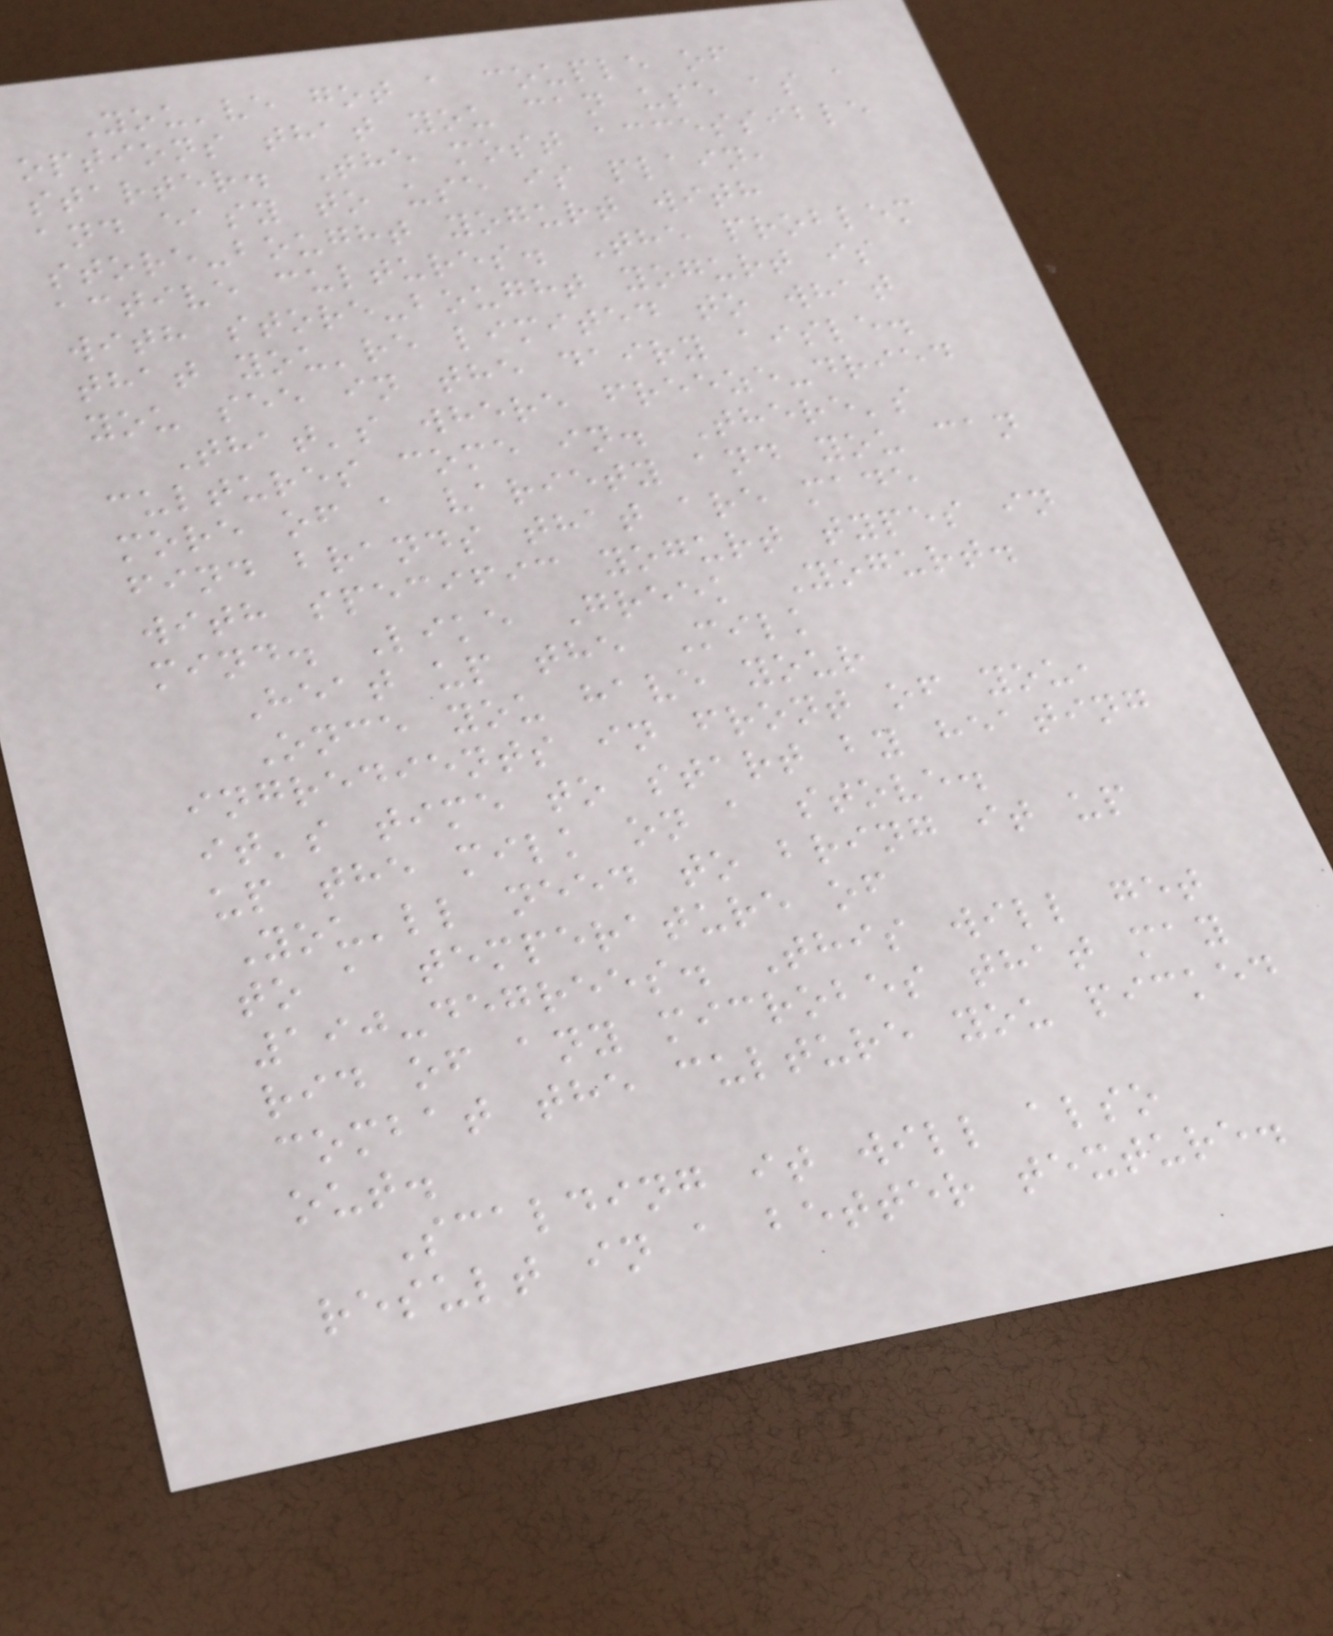You've got a couple of
options that you can use as a
starter. The most accessible
and easy to use is plain,
store-bought yogurt with
active cultures. The problem
with store-bought yogurt is
that you're limited to what
you see in the dairy aisle.
That's where freeze-dried
cultures come in. There's
more of a variety and you can
find brands that are made
with specific yogurt types in
mind. Like Greek Yogurt.
Heat up the Milk
Once you have your
ingredients in front of you,
it's time to start by heating
up the milk on a stove.
You'll need to bring it up
to a temperature of
190-degrees. This will get
rid of any microbes that may
combat the culture you picked
out.
Scalding it will also
result in a better texture.
